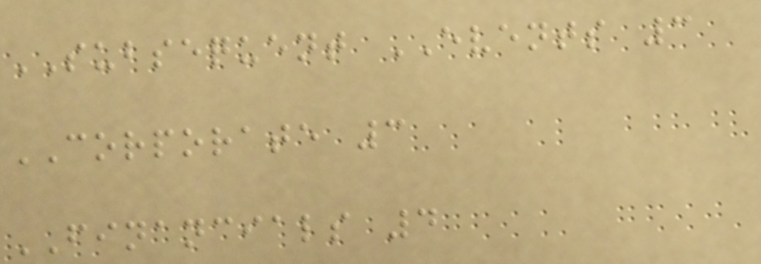SUBSEQUENT EVENTS 3
CORPORATE 3
FINANCIALS 4
